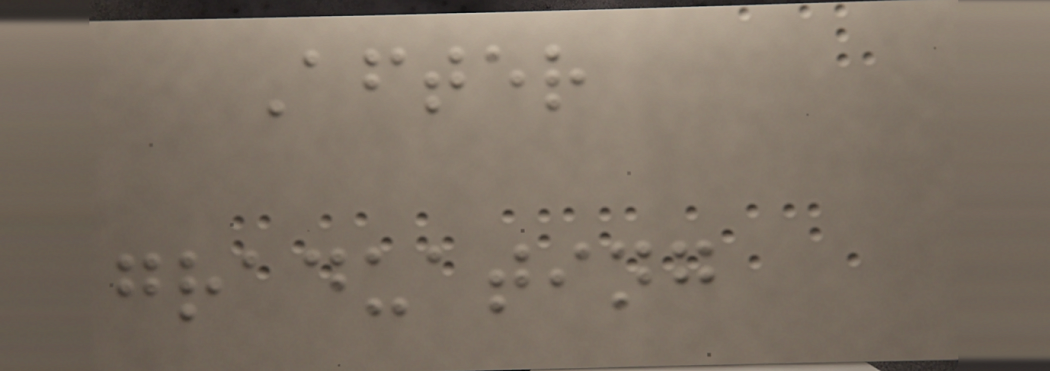After
graduating
